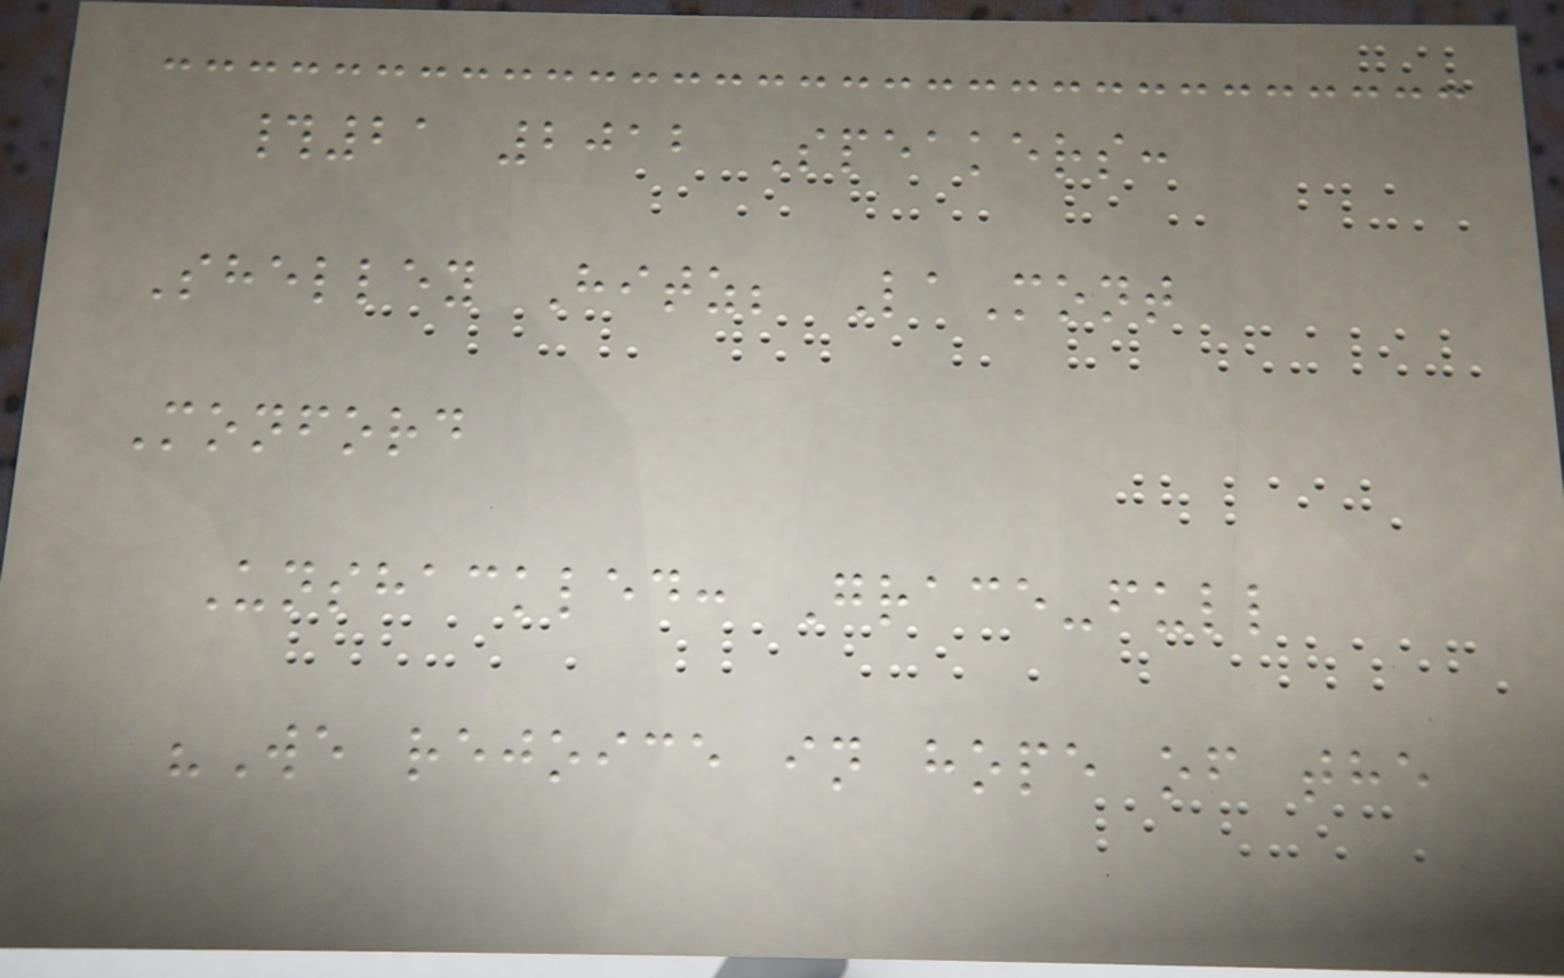#21 2012 Speakers:
Shelley Hitz; LaMont
Monford
Unshackled: Grace-full
"We rejoice in hope of the
